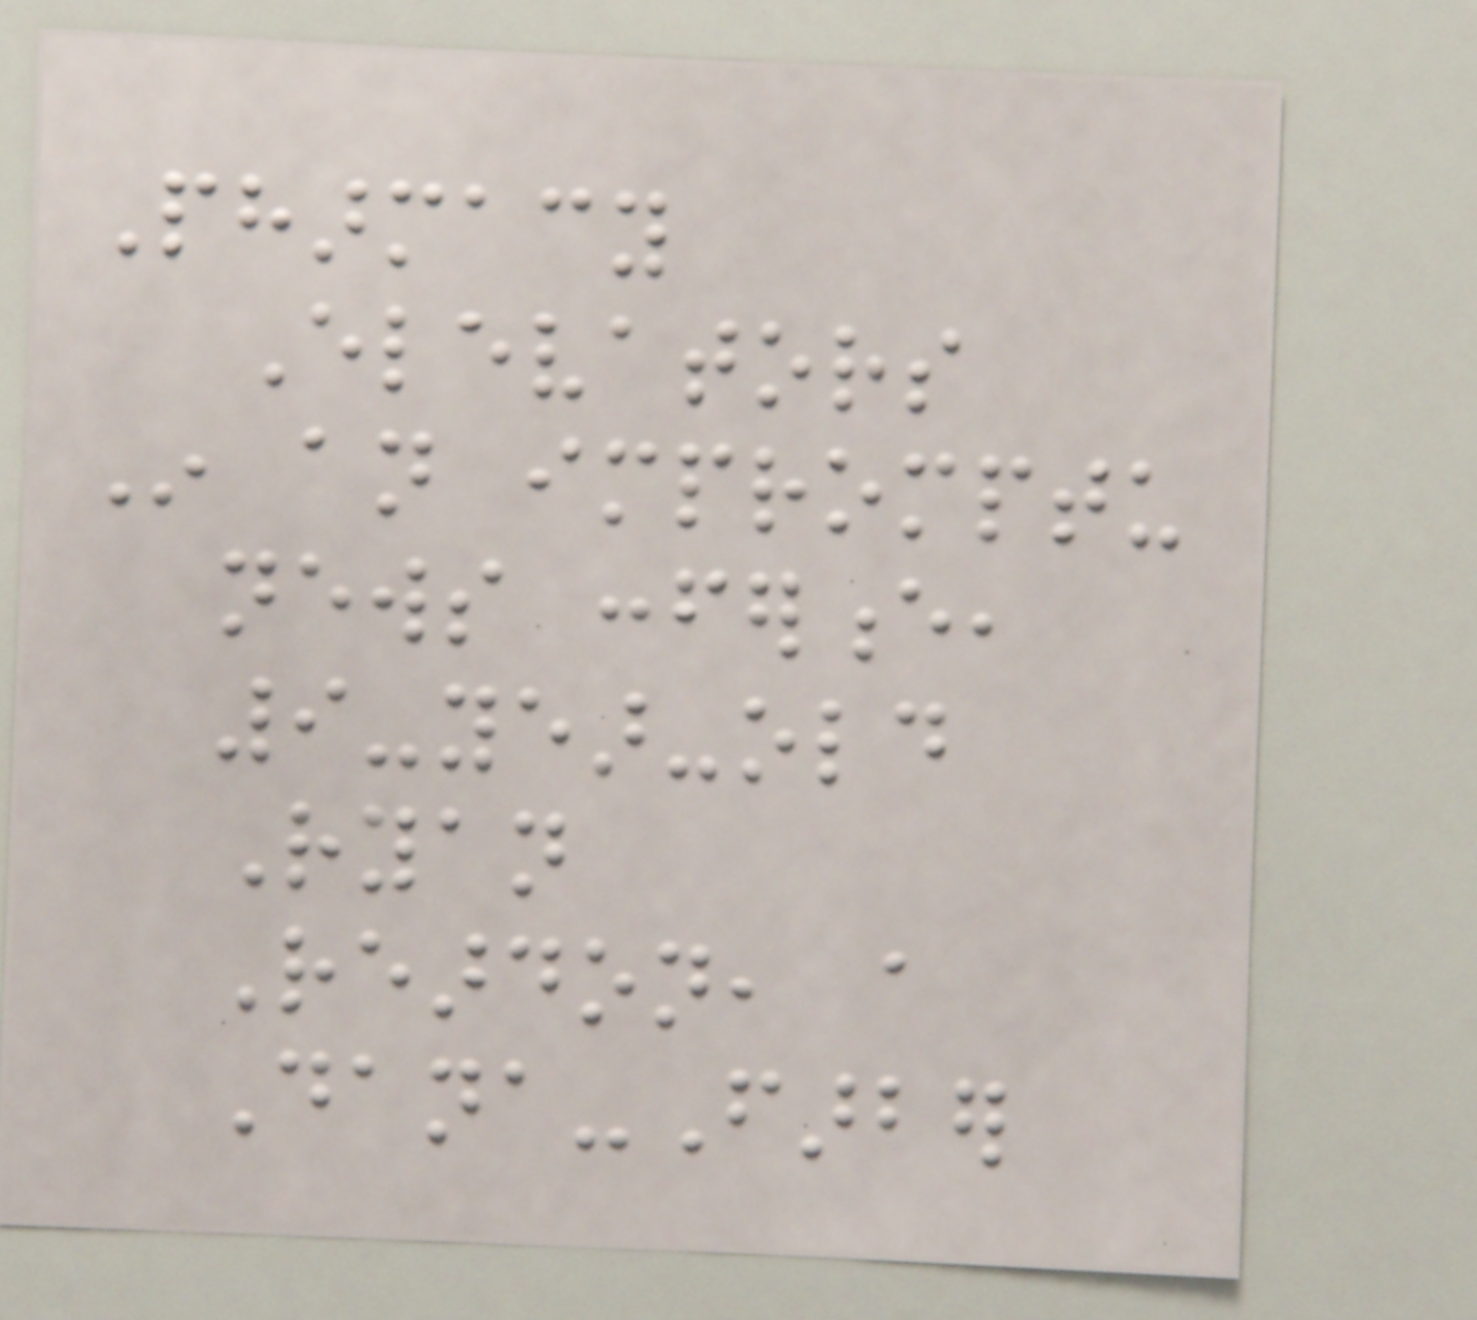Pharmacy
Elevators
In an impromptu
news conference,
9-year-old
Ryan
Reardon, a
Dana-Farber
